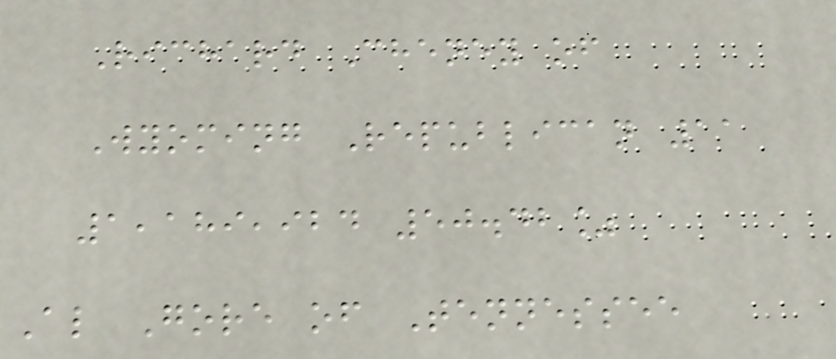Richard Cheney of
Wyoming Republican 11
1,189,924 50.42%
Al Gore of Tennessee
